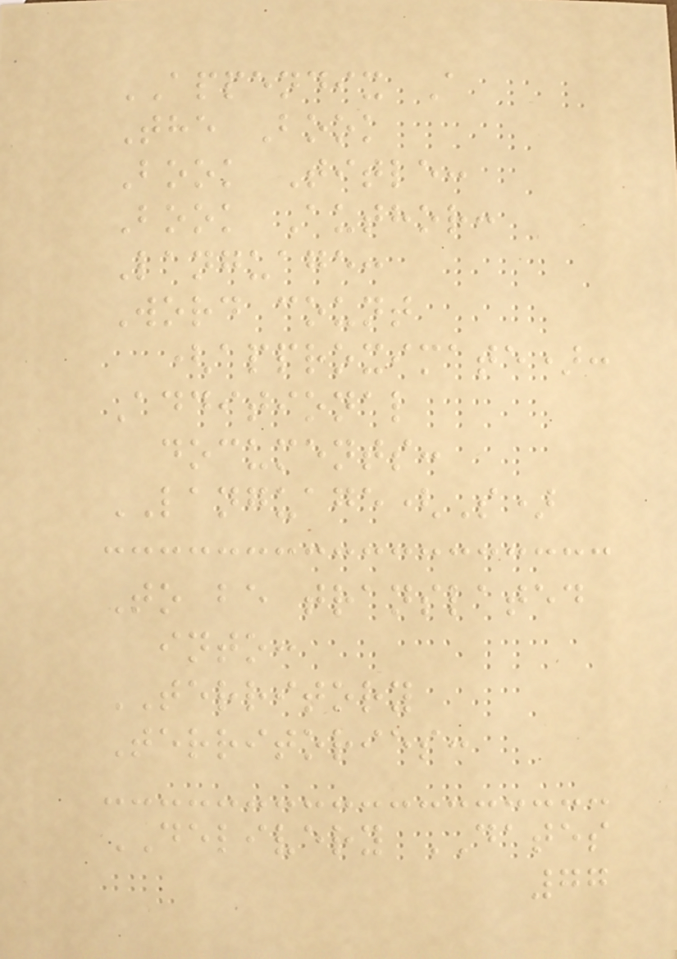APPENDIX A
The Book
Book Title:
Book Author:
Language:
Word count
(approximate):
Additional
documents:
LANGUAGE(S)
To be translated
into:
TERRITORY
Territories:
DELIVERY DATES
77
